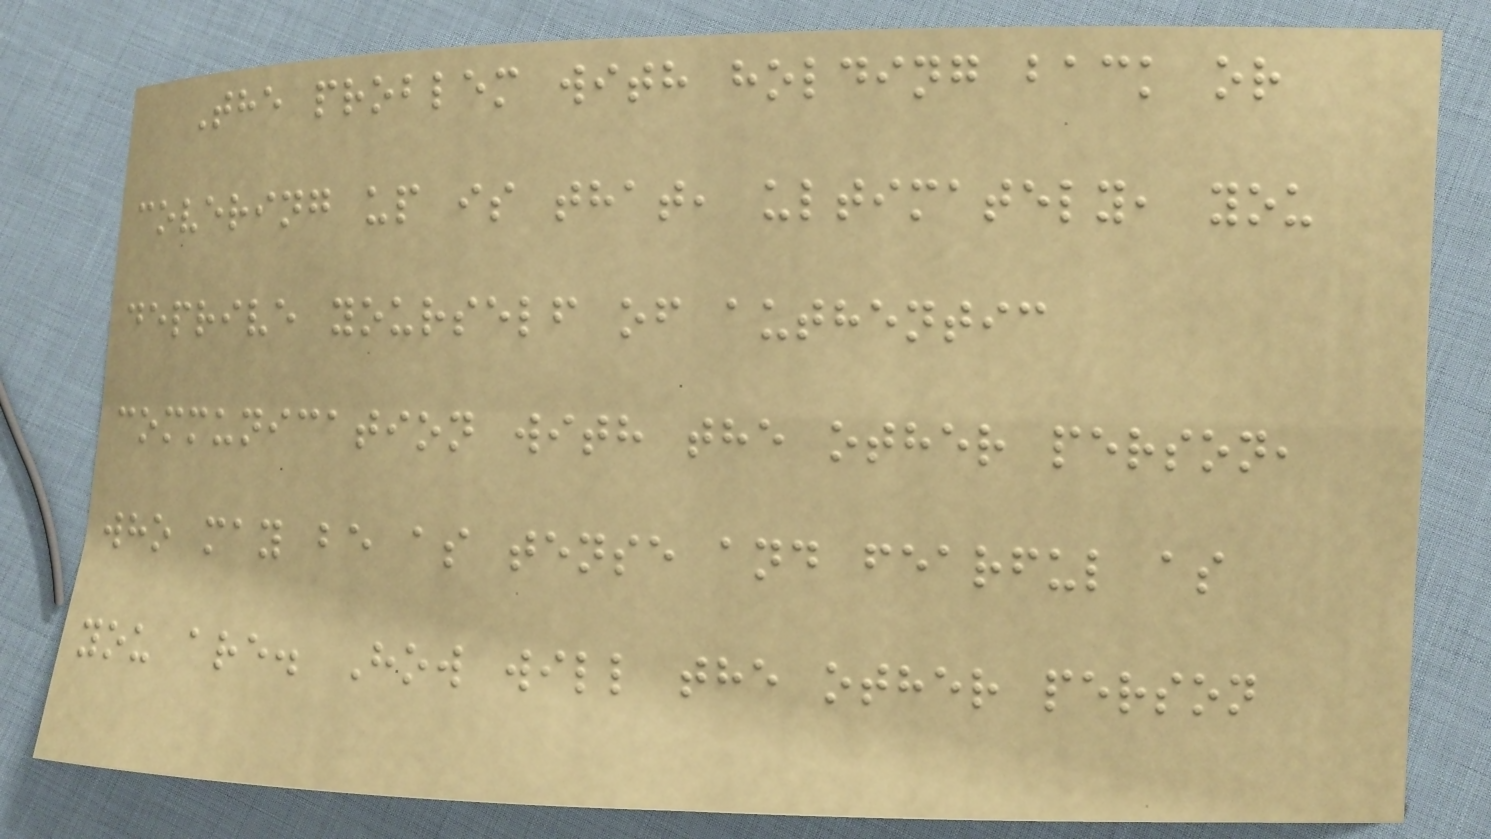The problem with holding back or
covering up is that, ultimately, you
deprive yourself of authentic
communication with the other person,
who may be as tense and fearful as
you are. How will the other person
